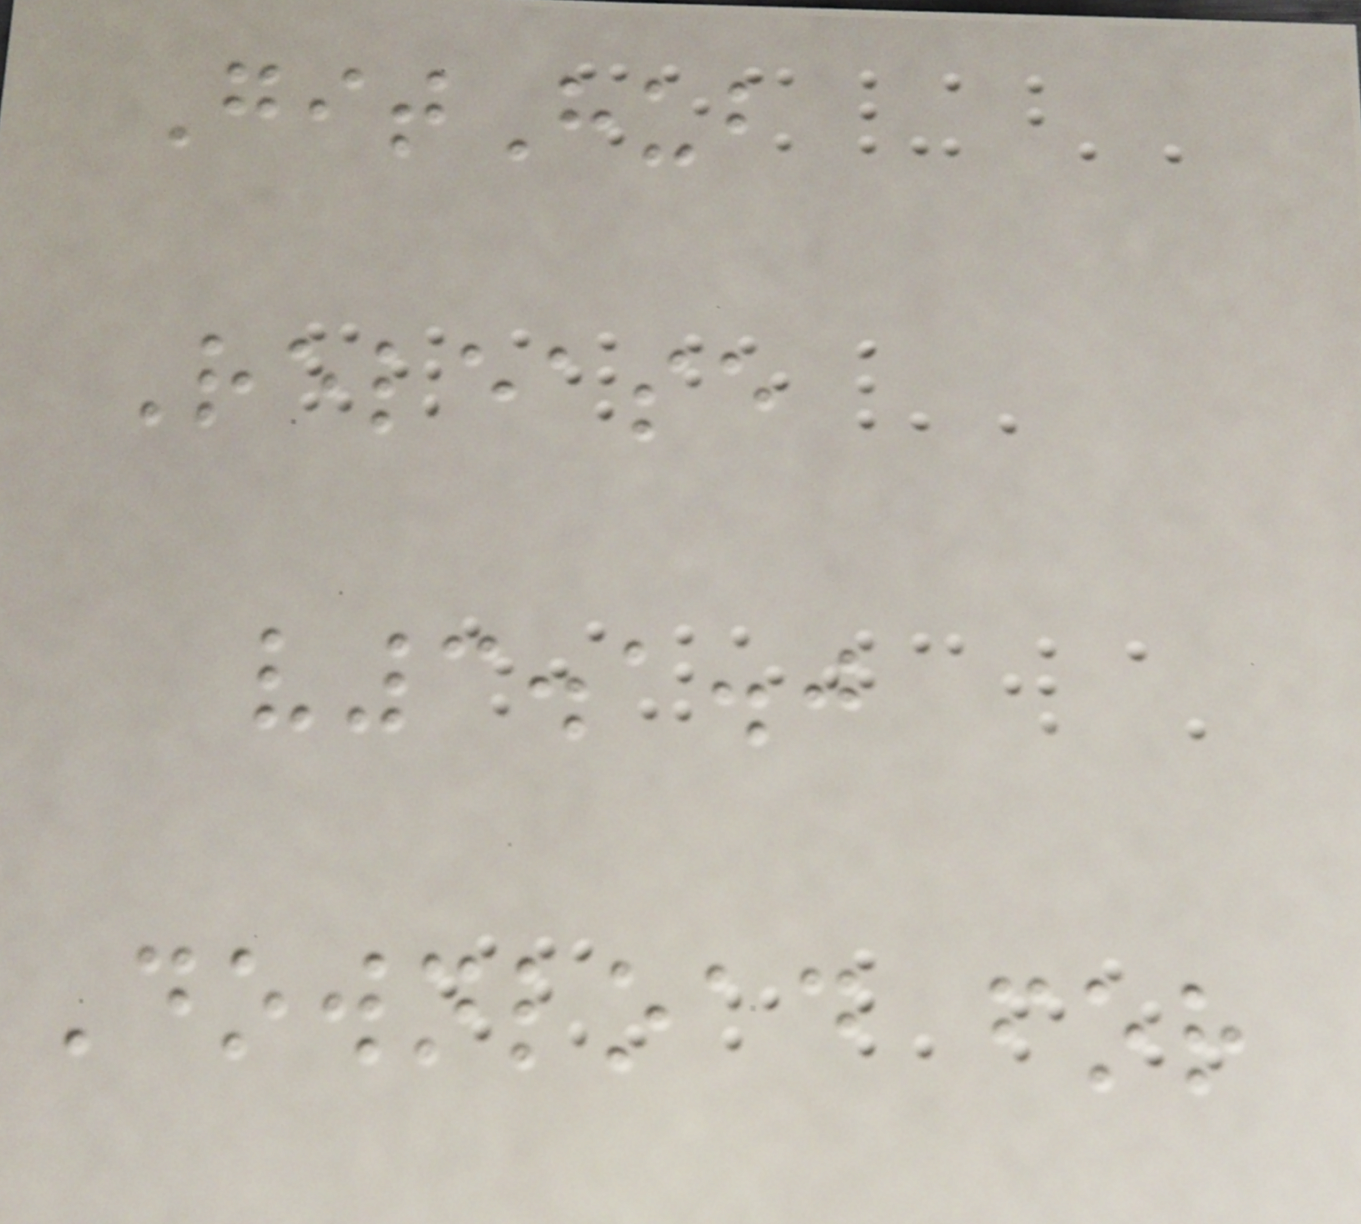GitHub
Release
v3.1.0
Download for
